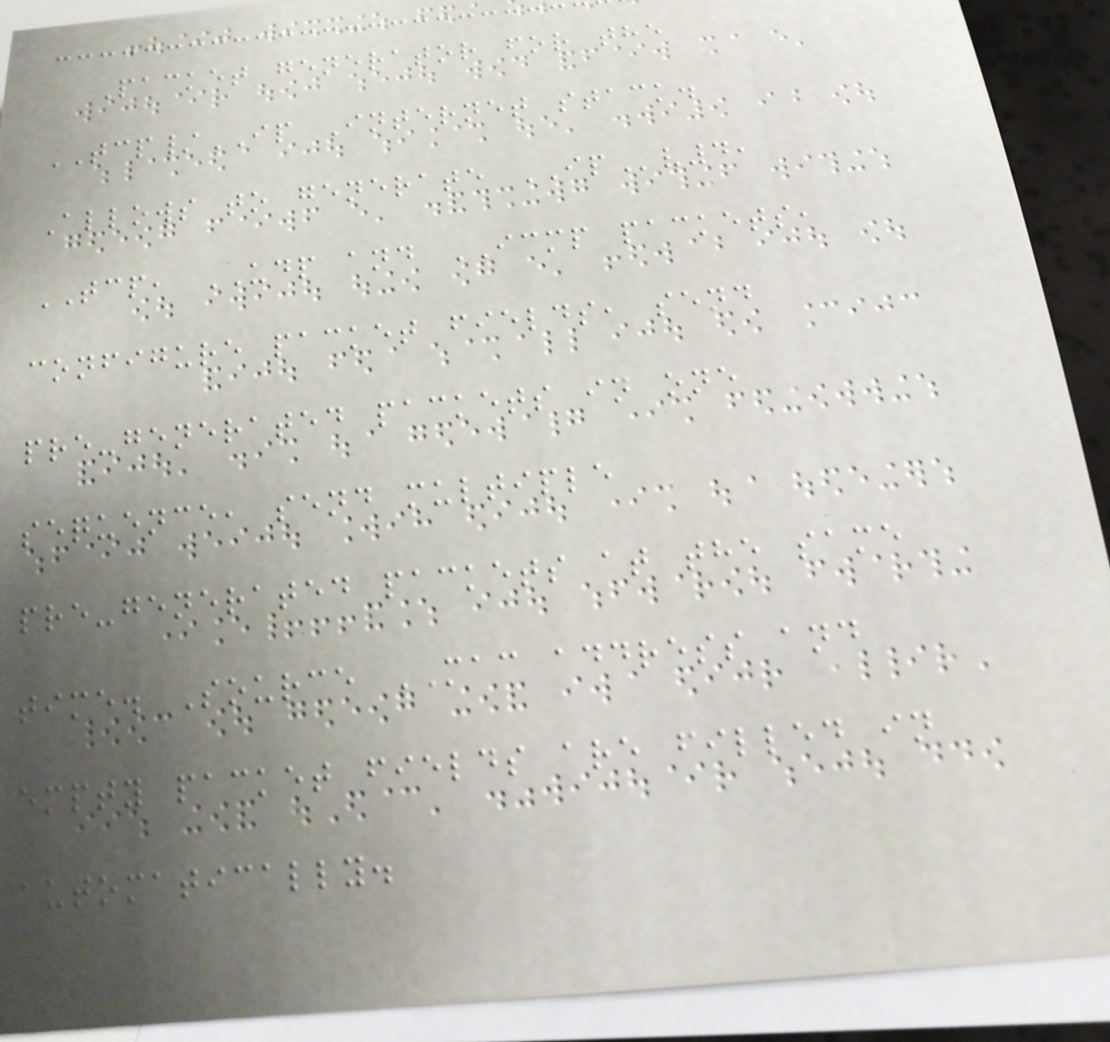Packet generator for the
TCP/IP Internet stack.
Allows to generate IPv4,
TCP, UDP and ICMP packets,
configure packet fields, send
pre-generated packets in one
sequence, send multiple
pre-generated packets at the same
time. Source MAC address and
empty packet fields are filled in
automatically.
